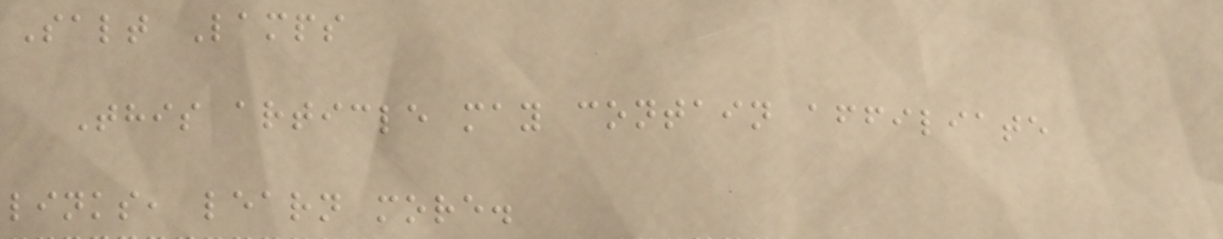Salt Lamps
This article may contain affiliate
links, learn more.
